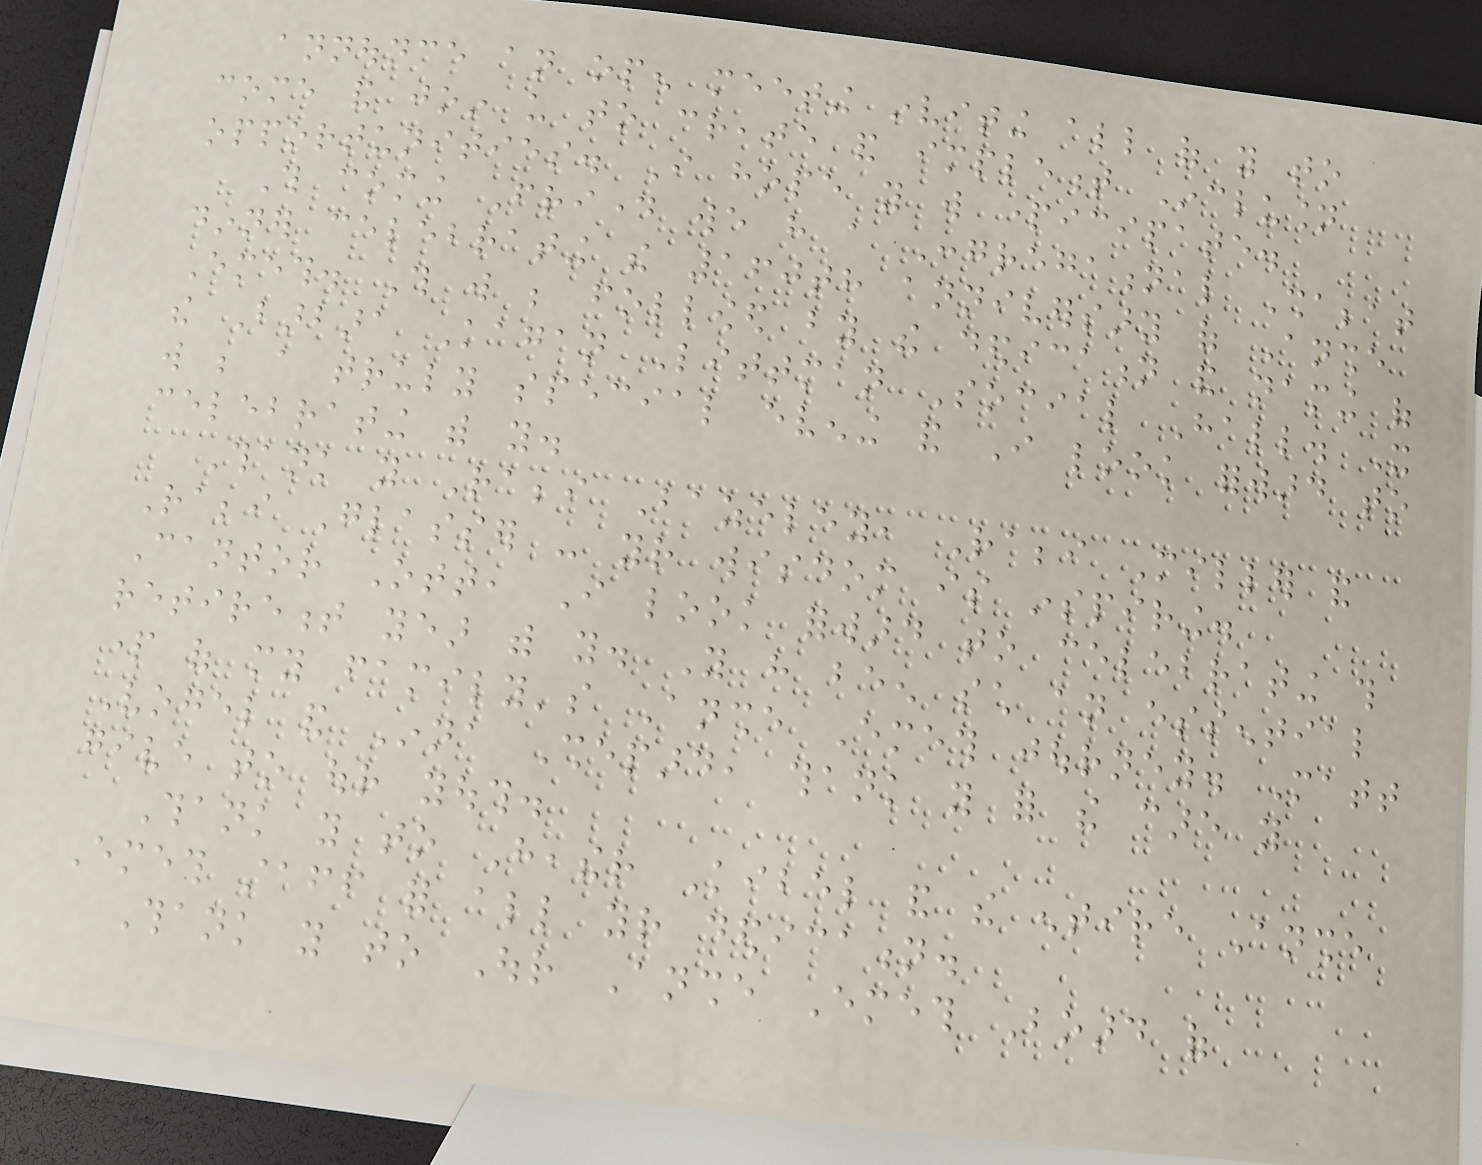announce an open meeting inviting all of you to
come and join us to create and implement Inclusion
opportunities. I hope you will participate.
This coming Friday we have a Congregational Shabbat
dinner celebrating the 160th anniversary of Anshe
Emeth. This will be followed by the dedication and naming of
the Barbara Kagan Littman Social Hall. It
will be a truly special evening and I look forward to
celebrating with you.
Thank you Rabbi Bazeley, Rabbi Miller and
Rabbi Glasser - your wisdom is inspiring.
Cantor Ott, I look forward to celebrating this
retirement year with you. You have been such an essential
part of my family's Anshe Emeth journey. Matt
Vogel and Inna Shepard, thank you for the care you
give to our youth.
Thank you to Heather Kibel and the entire Anshe
Emeth staff for all your dedication.
Thank you to Our Anshe Emeth Board of
